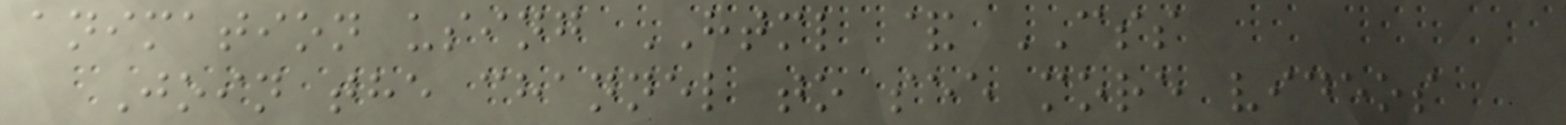animation using HTML & CSS
Join the channel to see more videos
